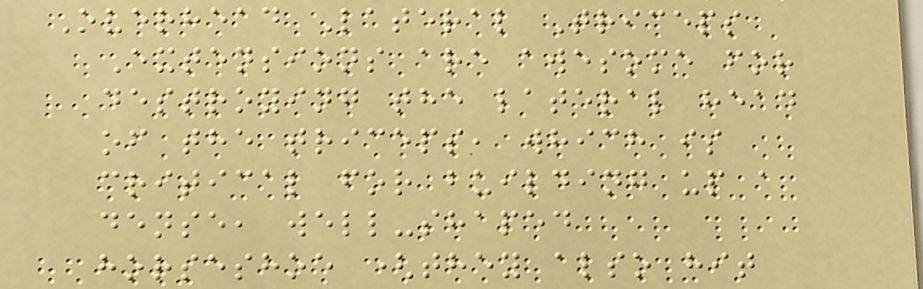Overhead Lateral Triceps
Extensions are awesome for
destroying the lateral head
of the triceps, which is
critical for building up a
dense, well-shaped
horseshoe (they also hit
